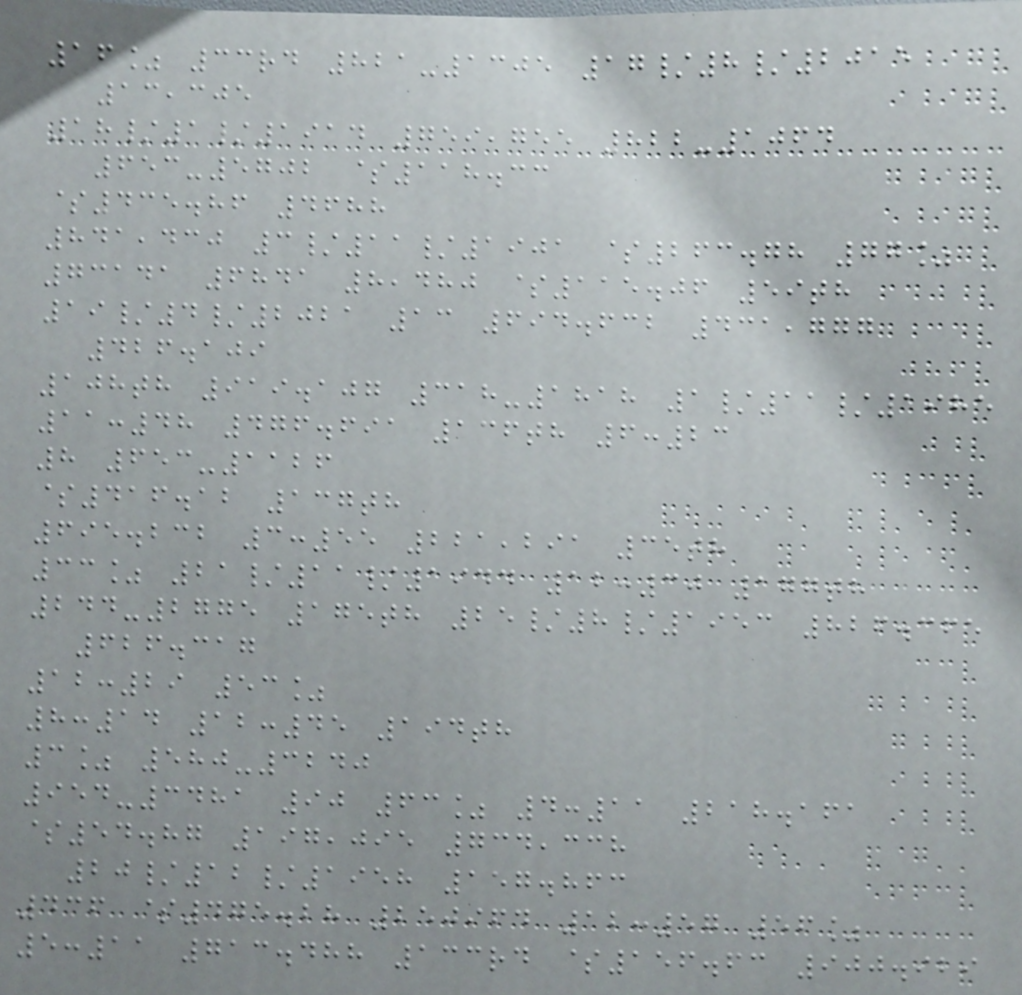16% 33rd 821-1305 17/8/2015
13,305
18/1/1914 759,755 822-1064
653-5702 $118.33
$435.86 4688
841,430 3/11/1901 $263.78 77%
73141 6841 8,480 $115.06 59th
19/4/2021 13 694.632 431,777
426.109
108th 919.107 318-1818 1/11/1985
11:48 476.691 136th 6:23
8 653-1126
$416.12 137th
695.232 3:55 221,291 35th
33% 21/11/1944 12:30 177th
244-2775 175th 25/8/1953 826.365
626.317
12:29 53%
8:14 12:45 194th
3% 580-3240
954-3481 90 63% 4:11 218.161
$54.87 197,095 734,338
20/12/1958 157.863
436 $475.28 250964 12:57 56%
5:11 713.488 133rd $156.63 900.929
